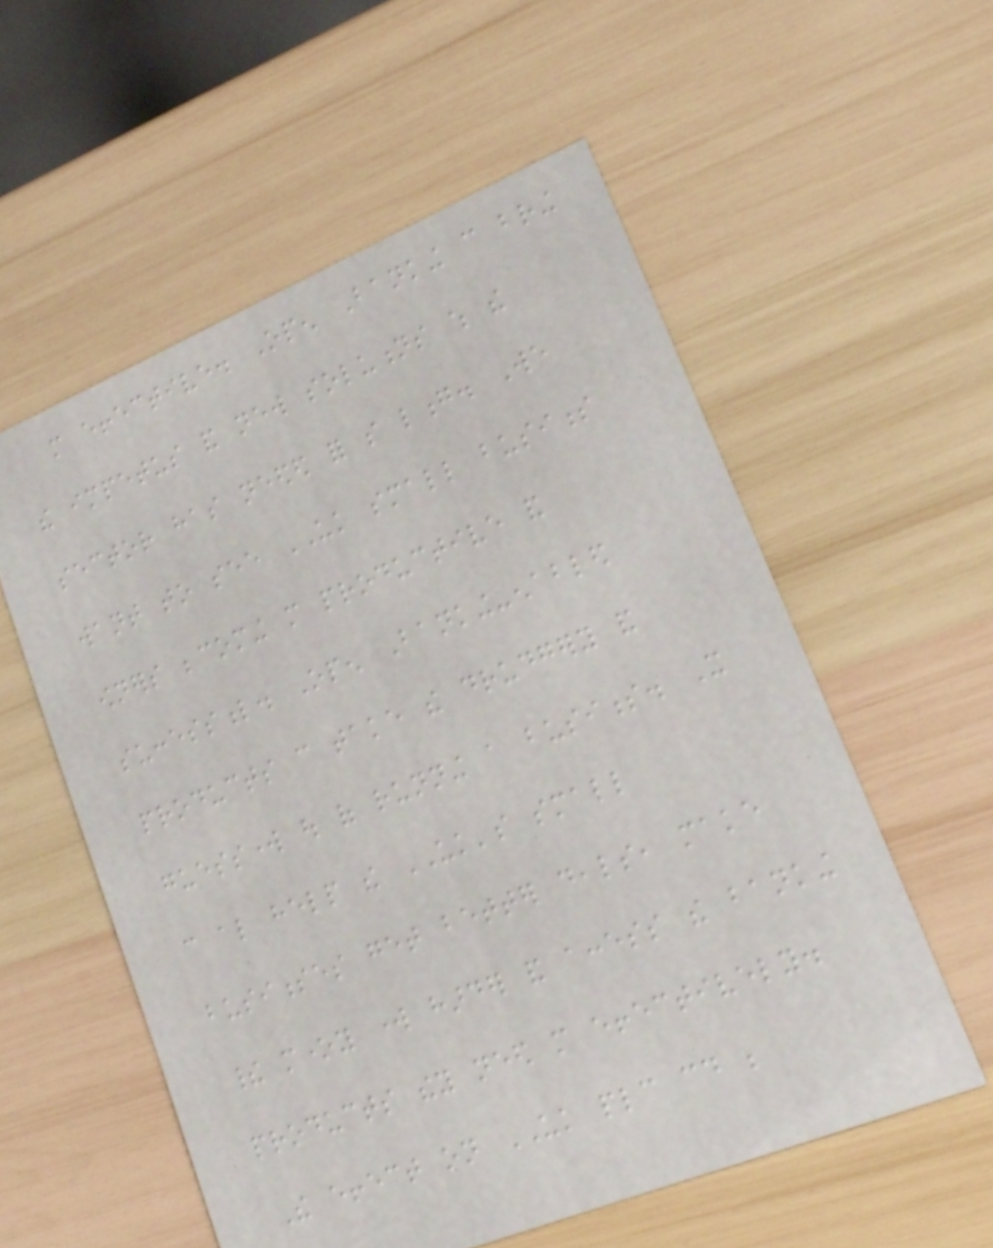more effective. Open Banking can bring
the impetus and new solutions which the
sector has needed for so long. We
want to see UK small business
owners becoming more productive and
successful. Open Banking-enabled
products can take the drudgery and
guesswork out of running a business. It
can also help the UK's small
businesses get better deals, make
their money work harder and access the banking
products they need more effectively.
The effect on UK plc could be
